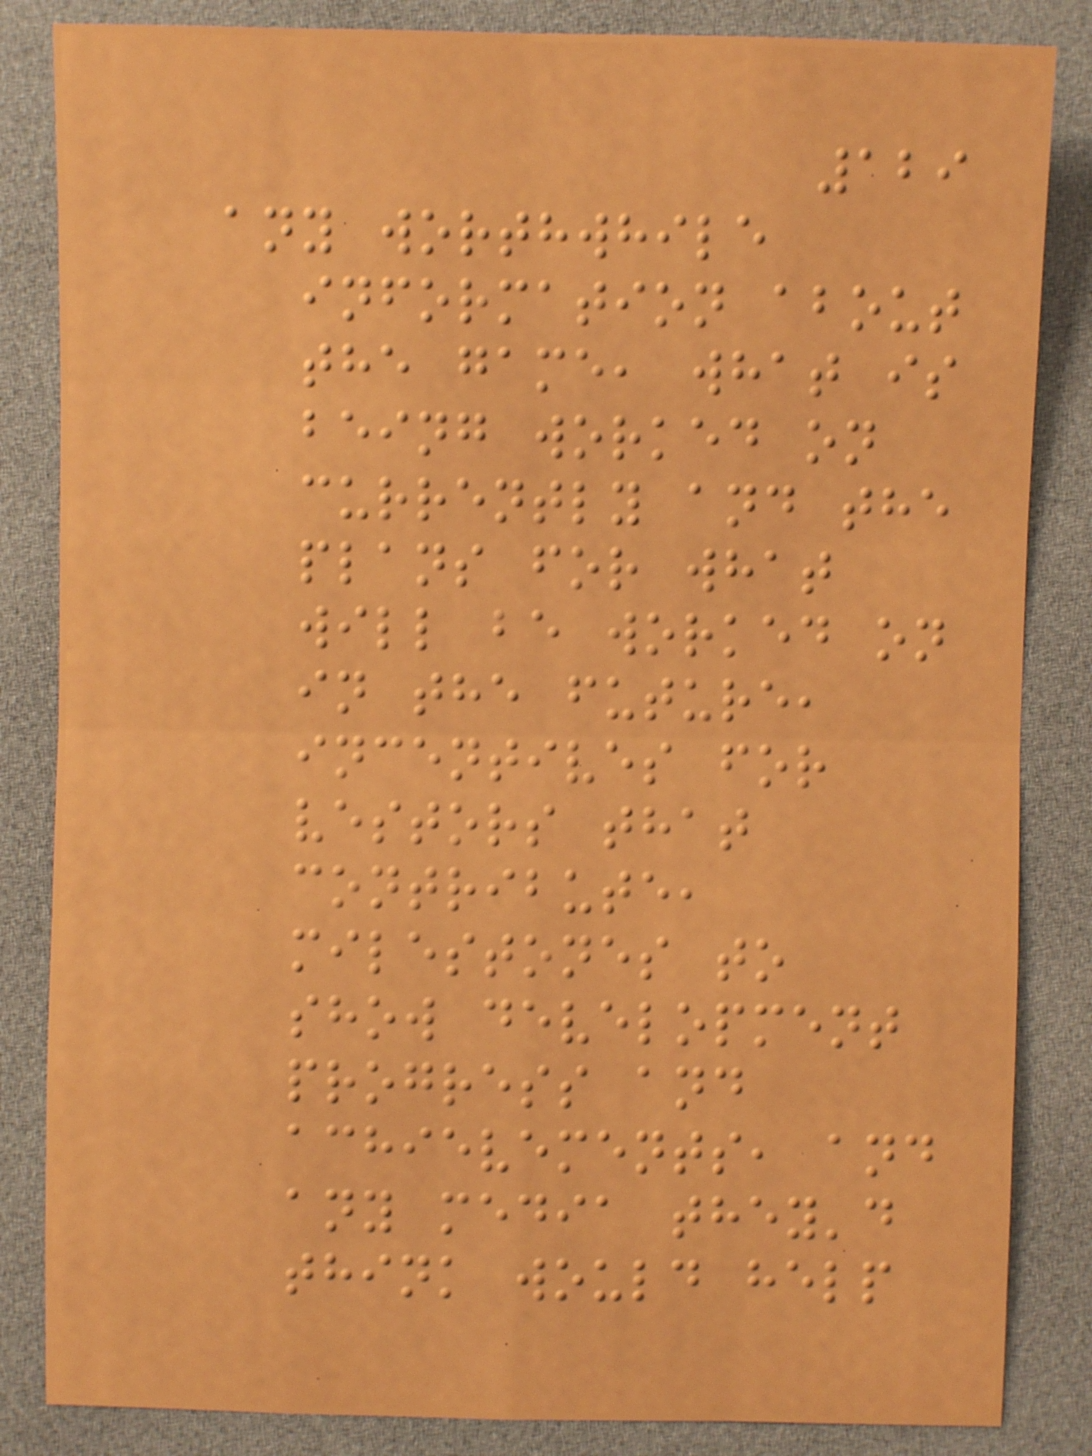129
any worthwhile
information about
the game, what is
being worked on
currently and the
plans for what
will be worked on
in the future,
incentives for
vestors that
contribute,
milestones to
show development
progress and
achievements, and
any media they'd
think would help
